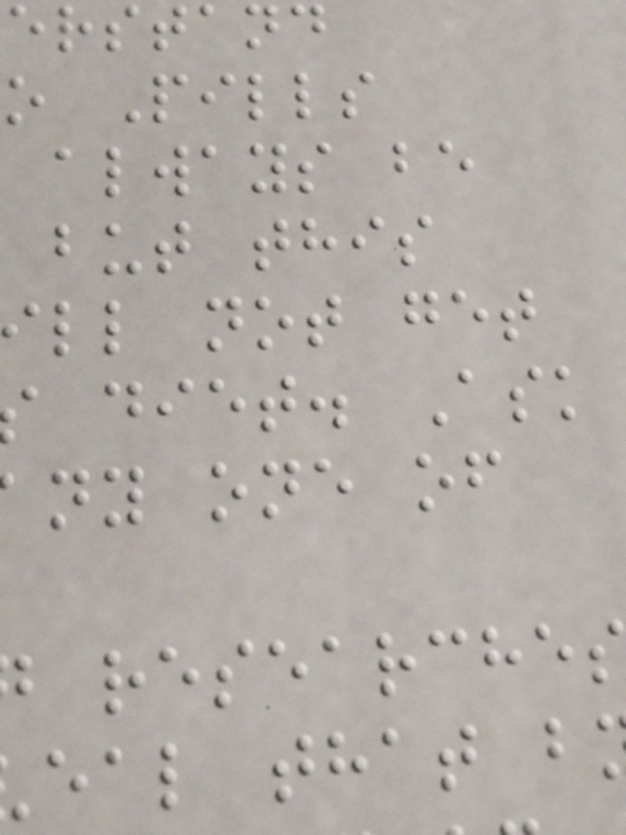erstand
o Pills
always be
but this
ll not get
diet. Ask
ny one of
researche
eal that b
